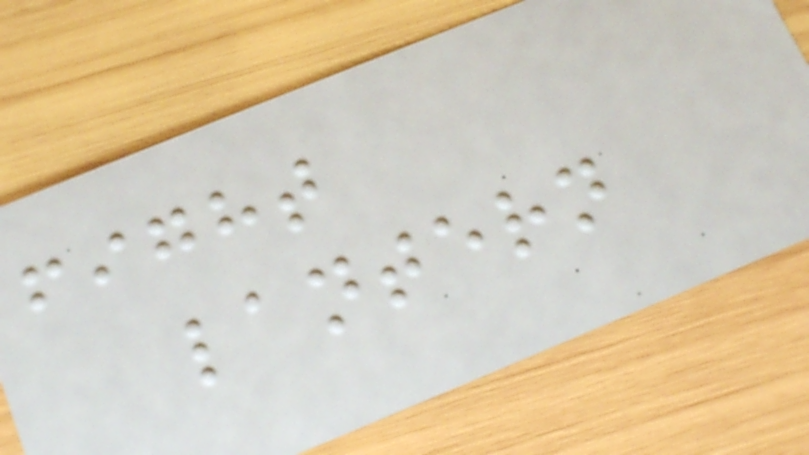fight
lantern
